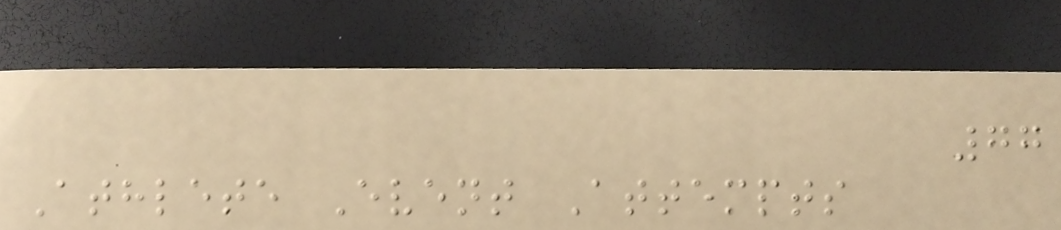77
Athlete Event Attempts
